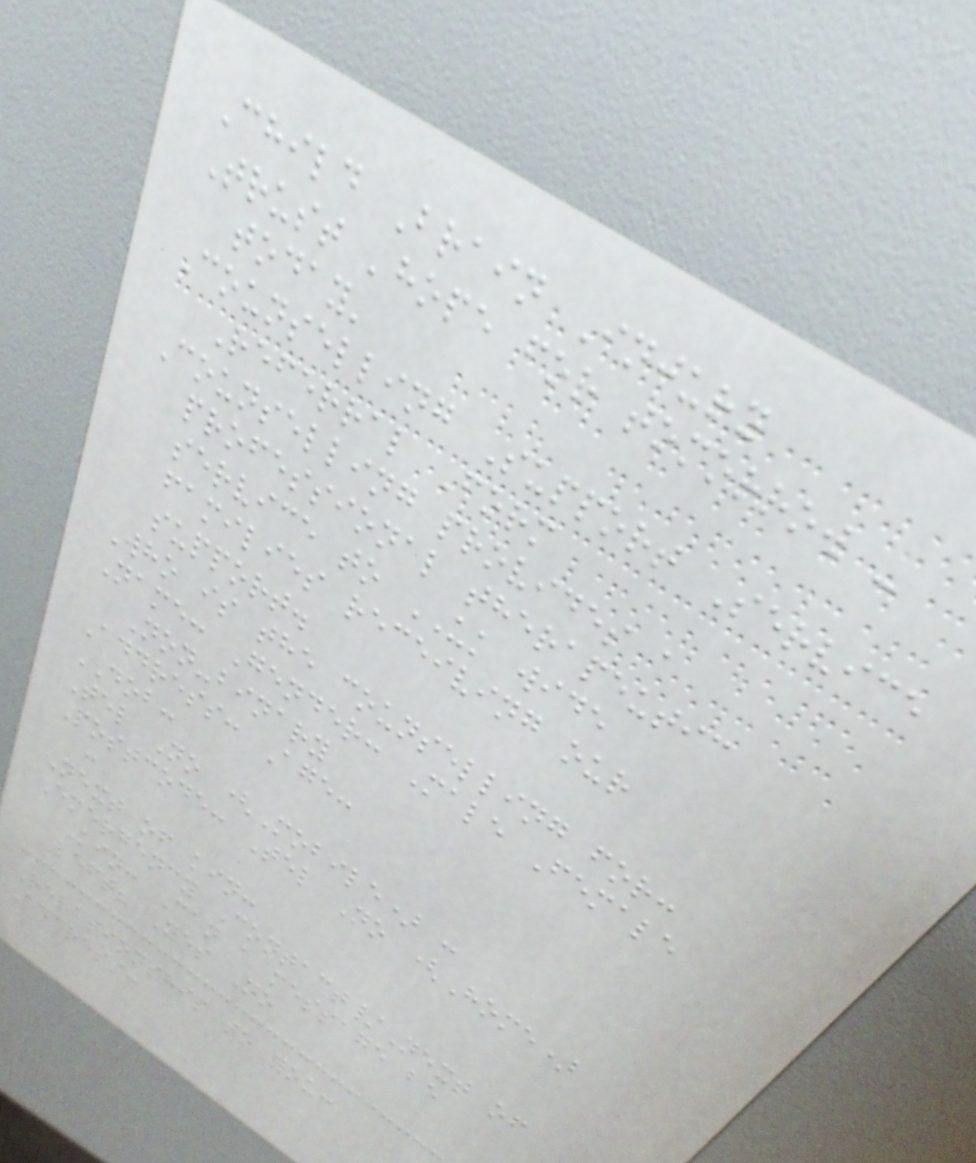Child Brain Injury
Trust 'hope for tomorrow -
today'
Counselling Support Service
Referral Form
Counselling provides a
professional therapeutic
service to UK wide
families receiving our
support.
Who is the counselling for:
Name: Gender: Male Female
Non-binary
Address: Age:
DOB:
Tel No (Mobile) :
Postcode: Tel No (Home)
:
Next of kin:
Emergency Contact/Next of
Kin: Can a message be
left? Yes No
Relationship to you:
Address:
